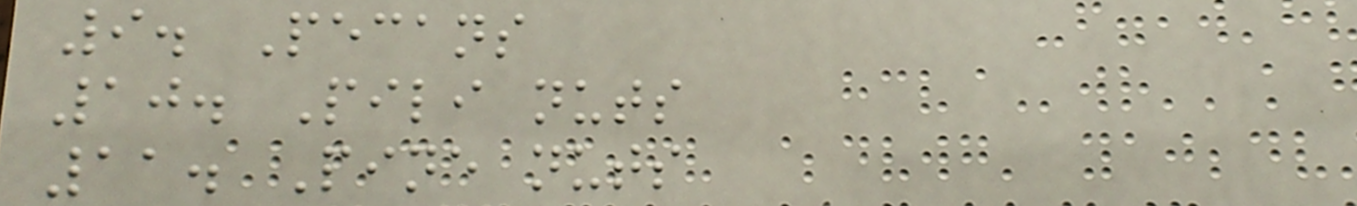9. Pecans
10. Pili nuts
11. Pine nuts
